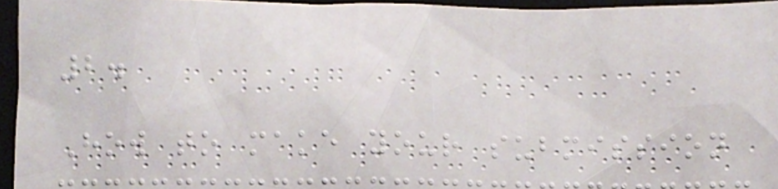2.
How to make your submission
